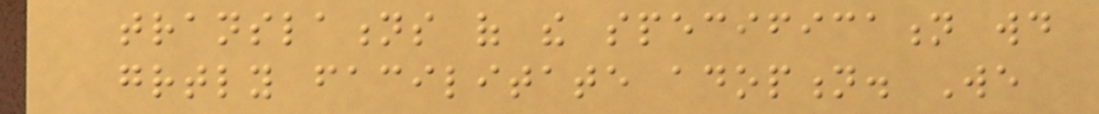translations of the specification would
greatly facilitate adoption. We
